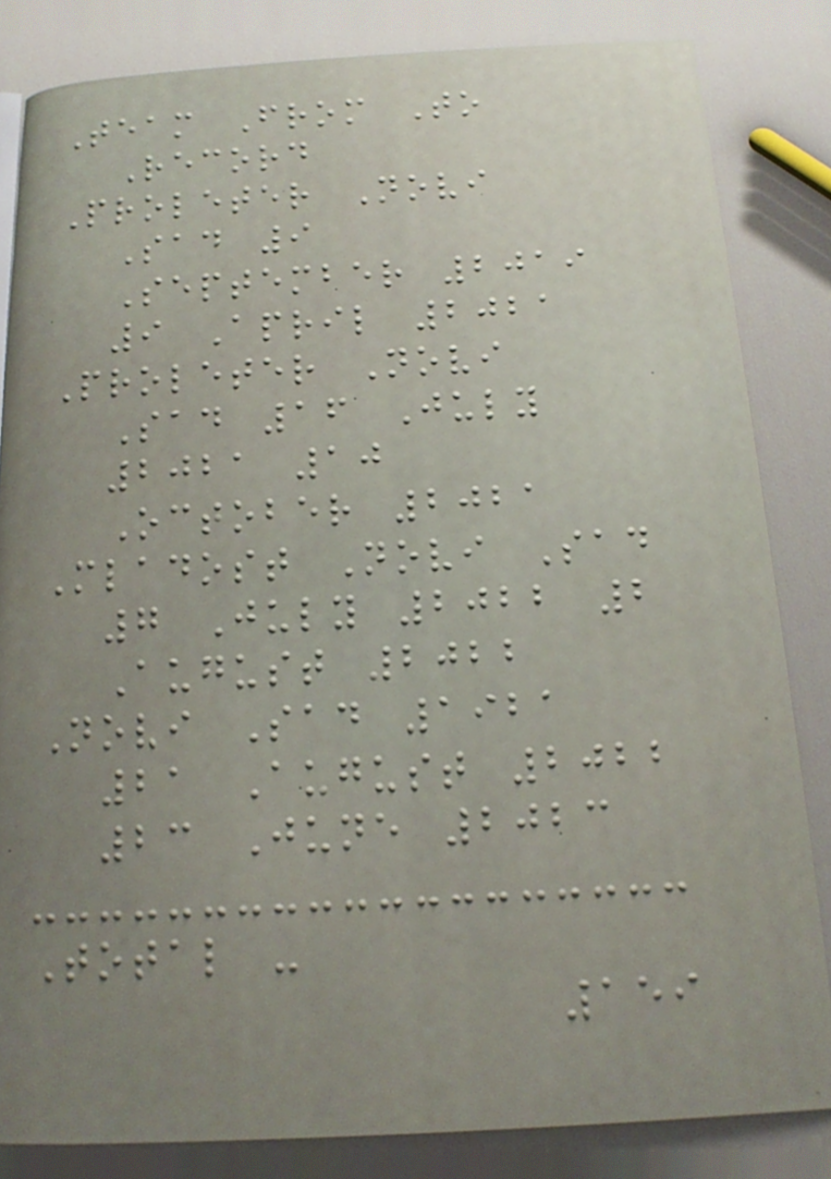Team From To
Record
Proleter Novi
Sad 9
September 2019
9 April 2021
Proleter Novi
Sad 16 July
2021 10
October 2021
Mladost Novi Sad
7 July 2022 2
August 2022
Novi Sad 1921
21 August 2022
23 June 2023
Total -
159
